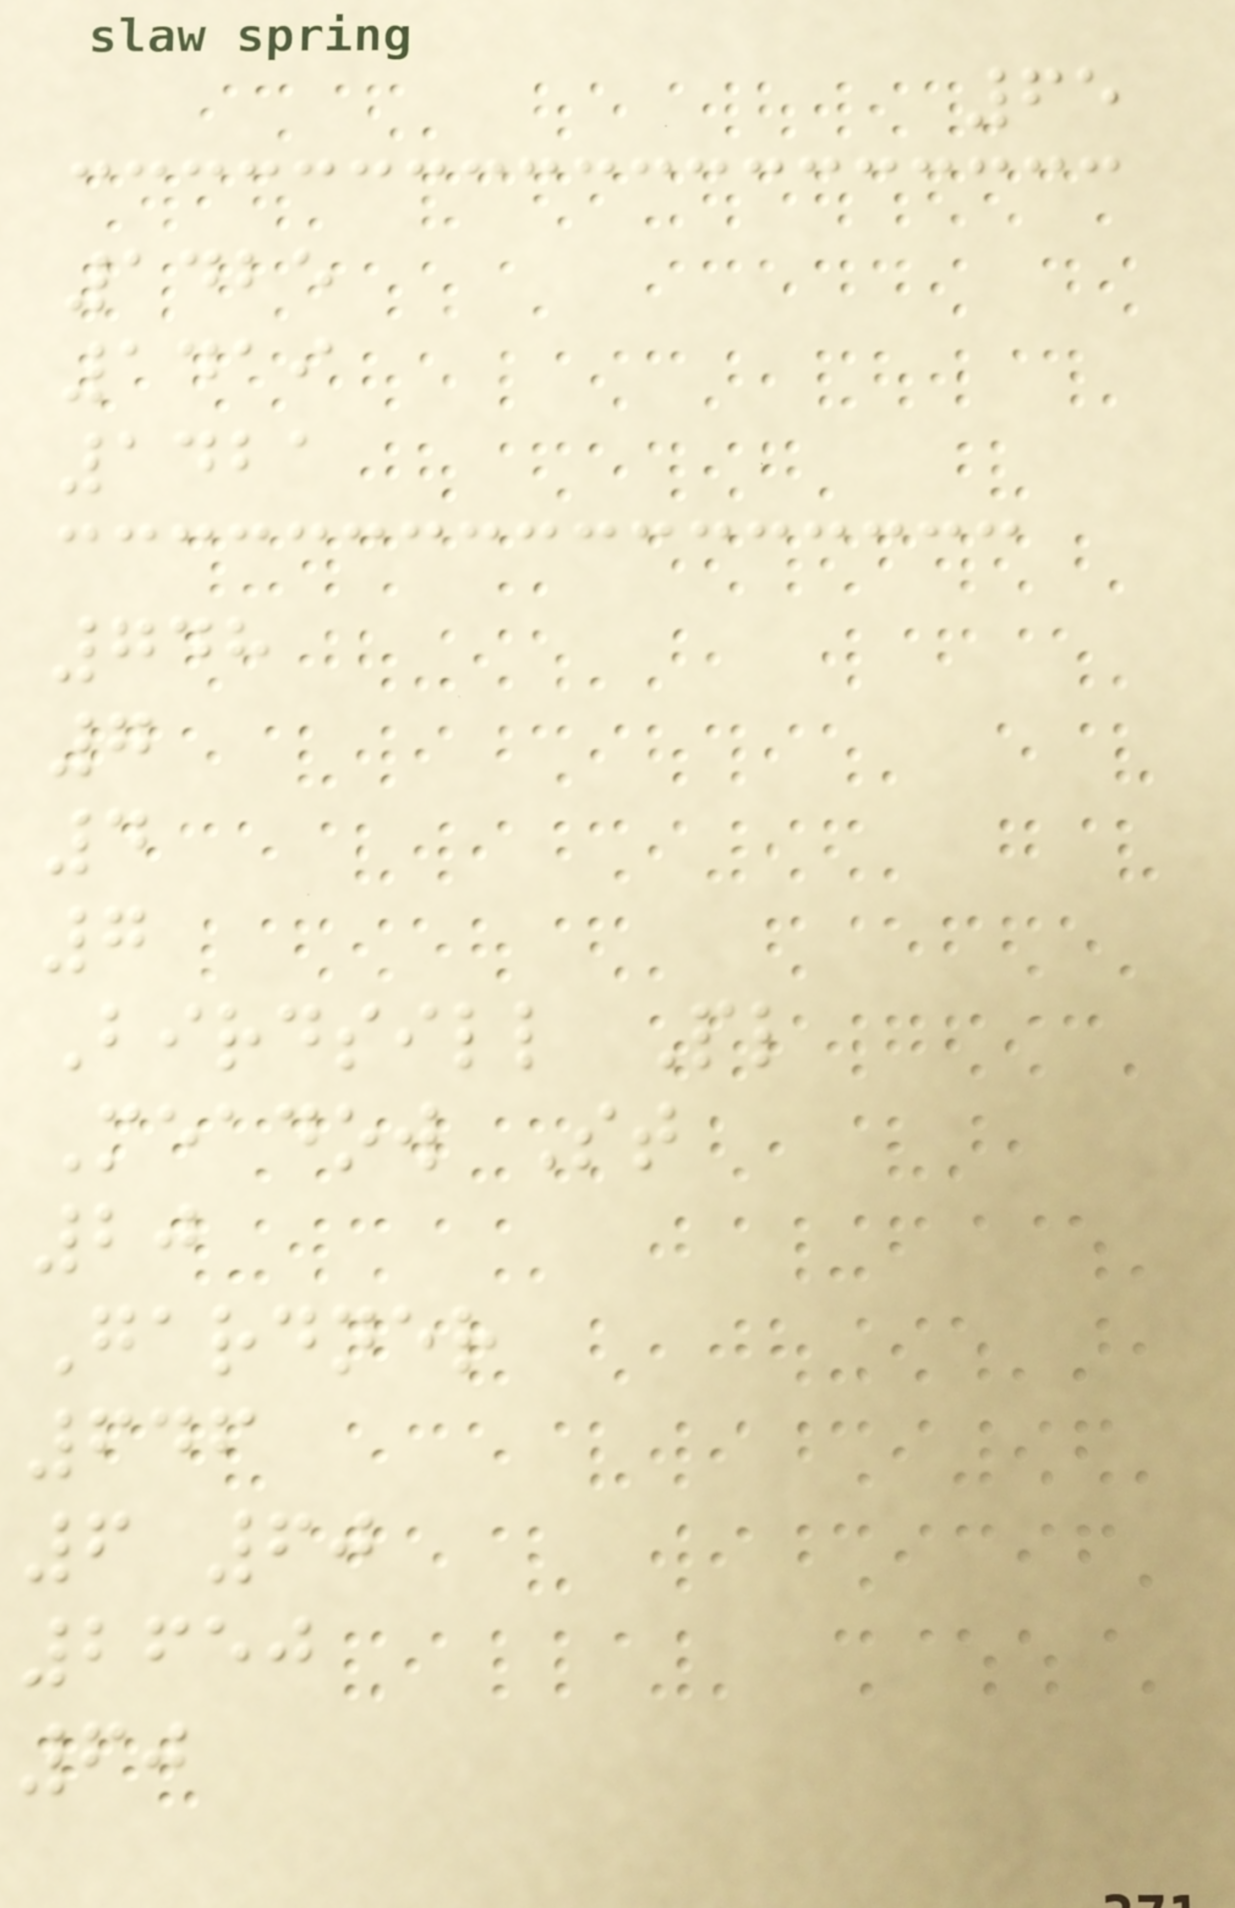65
1425
1419
1421
748
7
4
7
Birdsill Pl
Meadow St
20
Gardner
646
6 60
2650
60
